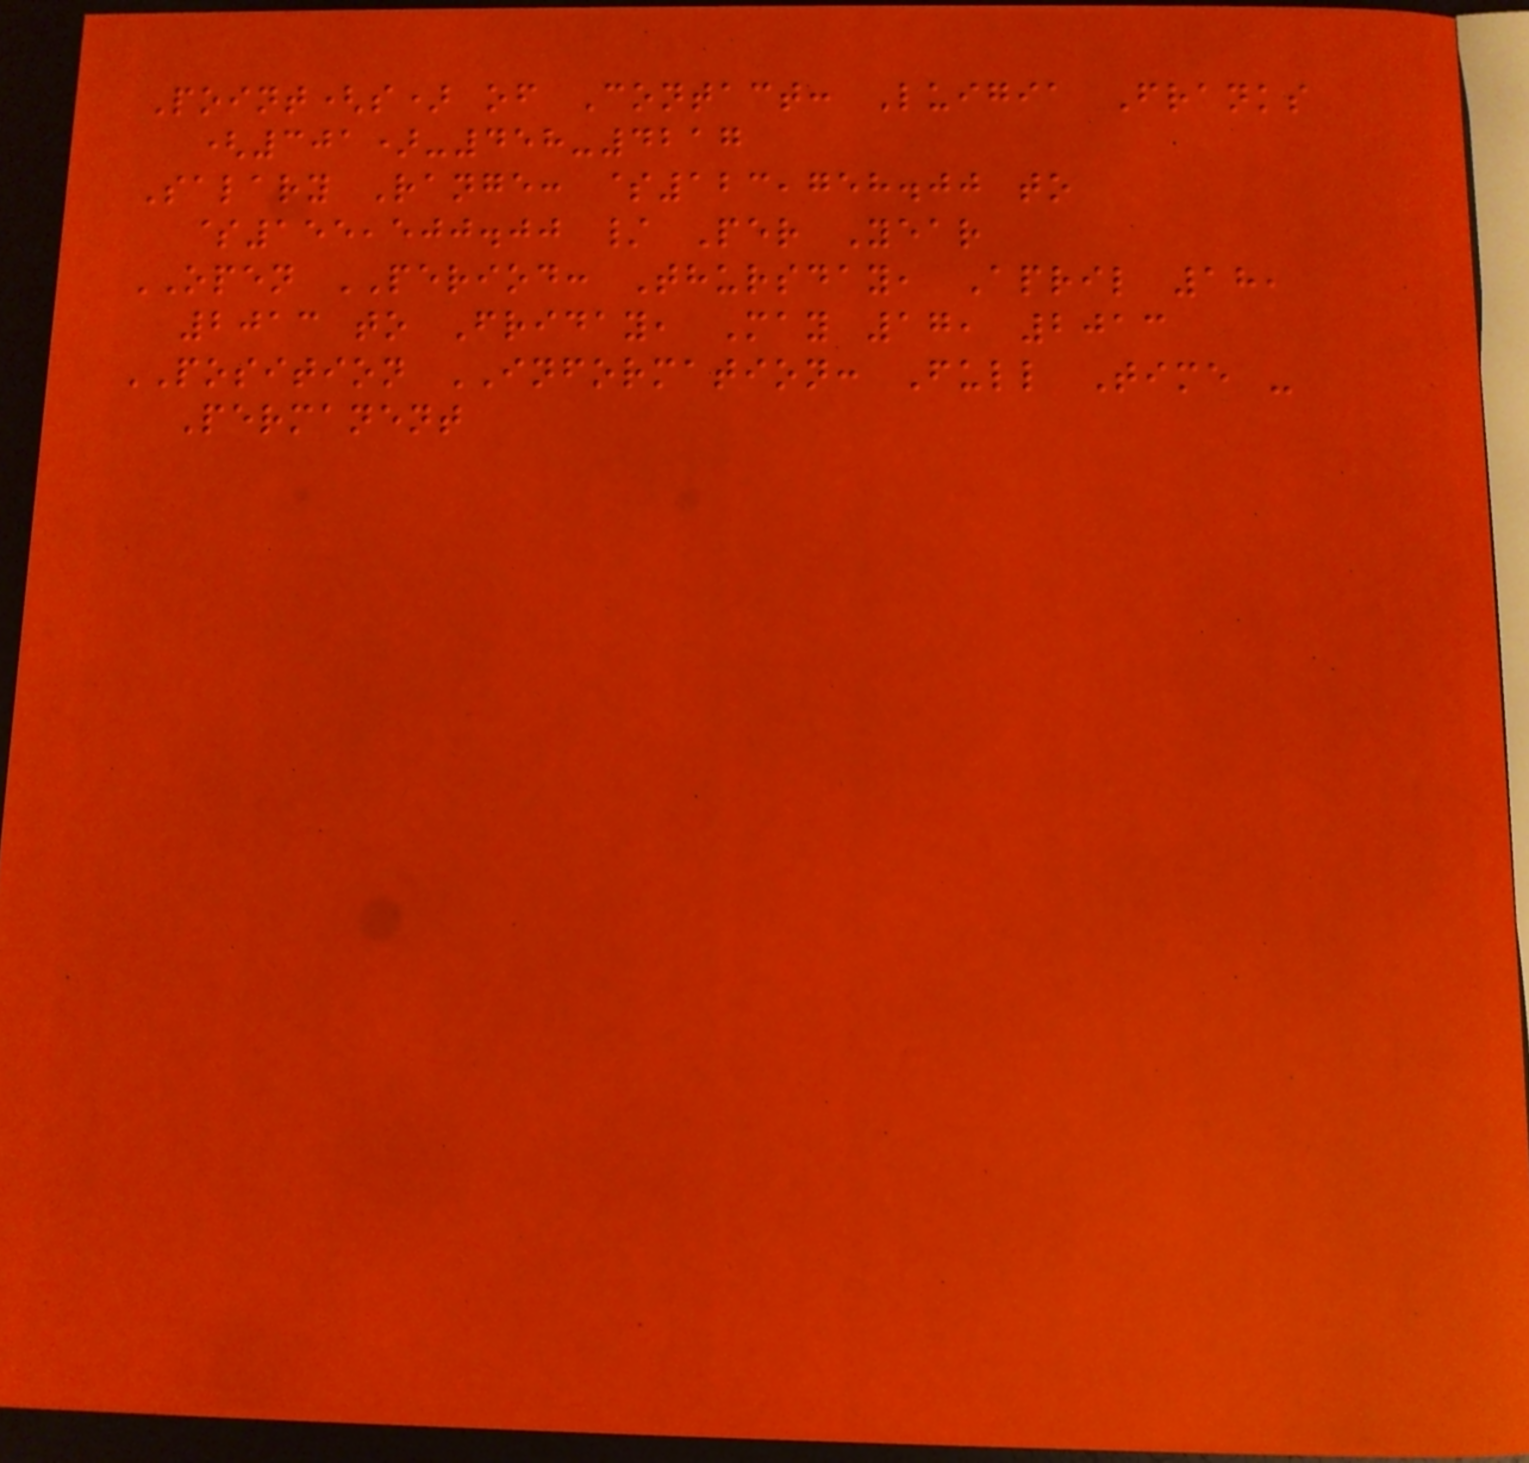Point(s) of Contact: Luigia Franks
(301)-458-4217
Salary Range: $123,758.00 to
$155,500.00 / Per Year
OPEN PERIOD: Thursday, April 18,
2013 to Friday, May 17, 2013
POSITION INFORMATION: Full Time -
Permanent
